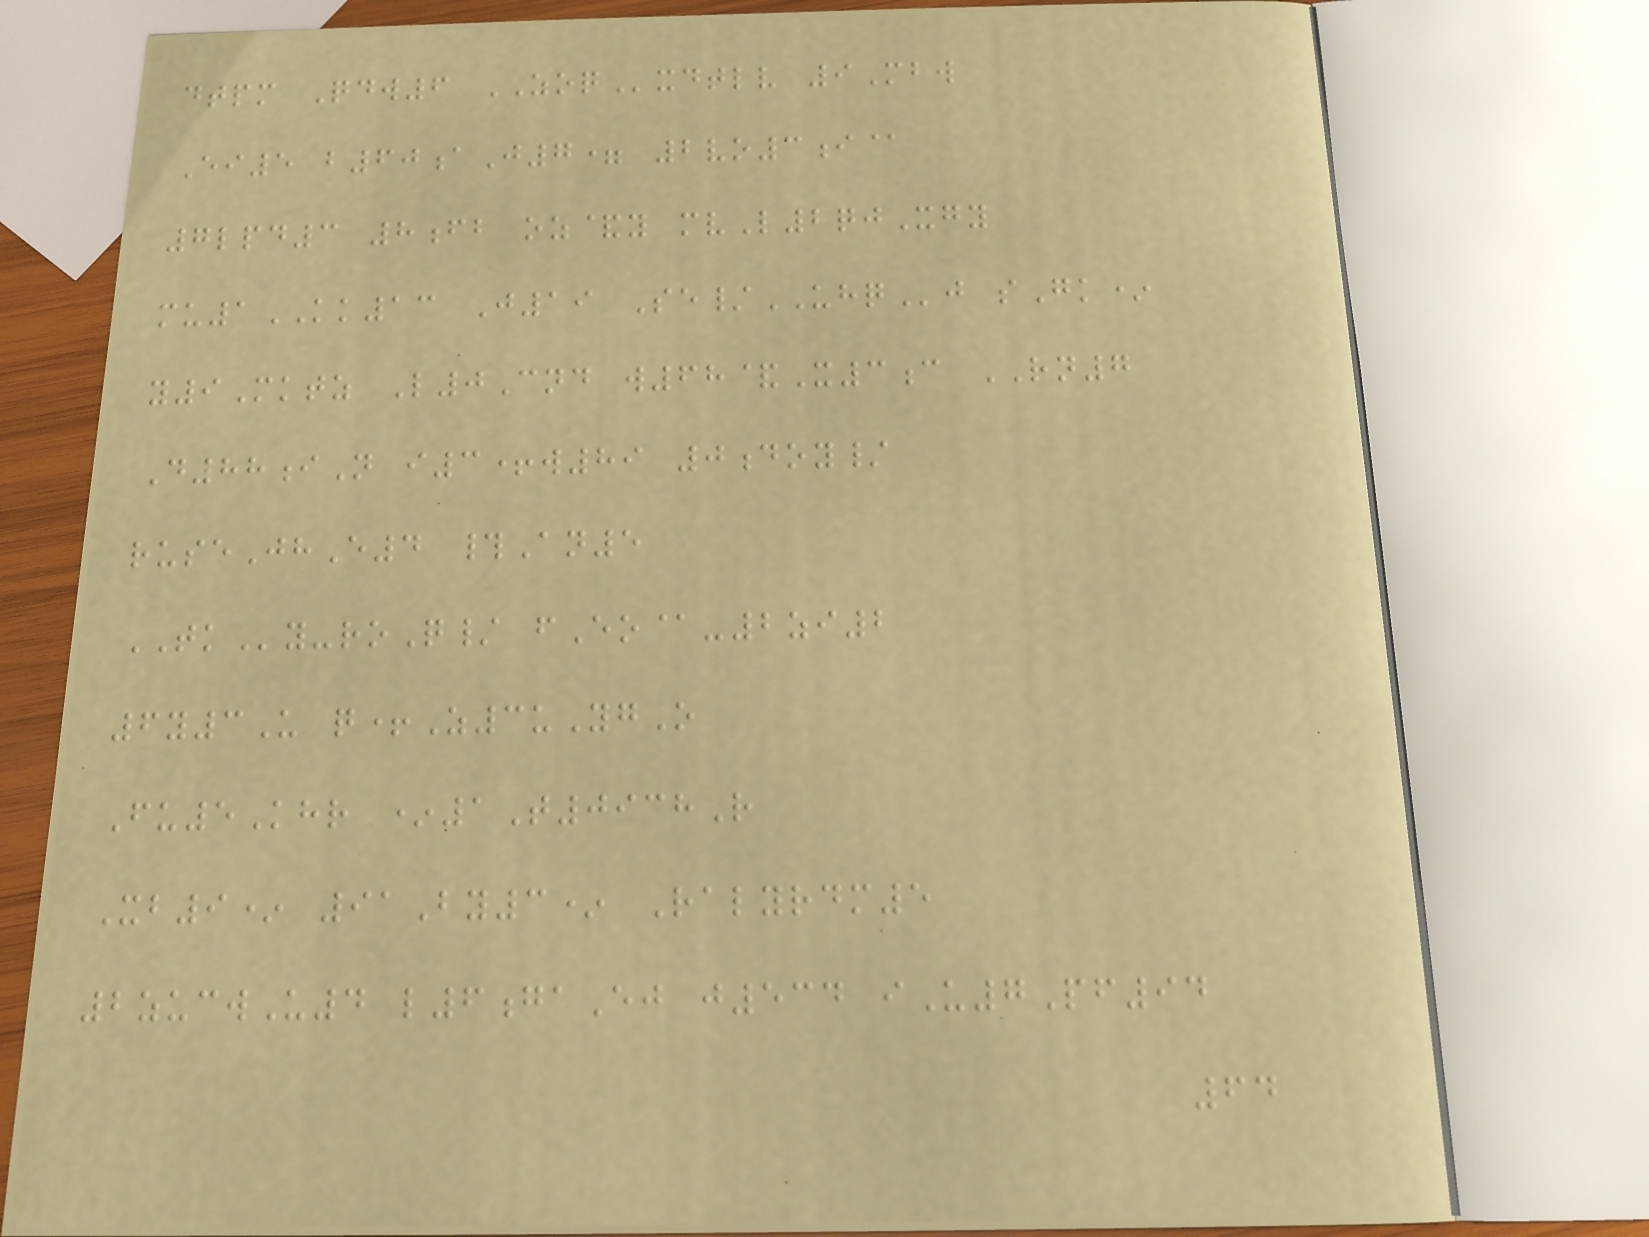dtpm Qdw6 ZOQxdtlv 9Mbw
Ei5 b60aJ7= 2vo3i@
7lpd3 8fb oz&y mvL2qjXgy
mu1KK13 J19 Se/UHQj sGk*
y9Mktz L0Cnd w68&X3c RN7
D88iN i3+w89 0doy/
ruseJhE4 #An5
TKy-roQ/ fEo@-2zi2
6y3U q+Z3uYgO
Fu5Khr *1T0938R
Xb9* 91By3* Ralyrdm5
2zucwU4 l6gaEj j534 iU7Pf94
64
